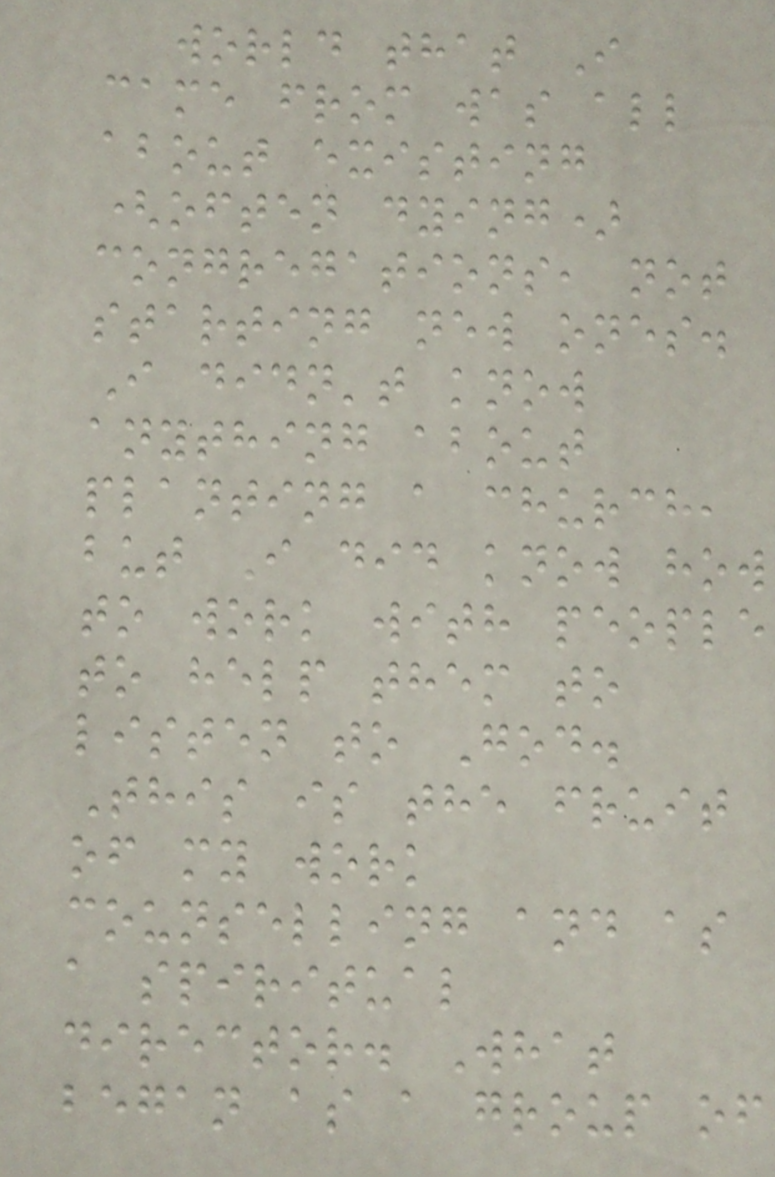world that I
came from was all
about existing
(often dying)
congregations, not
starting new ones.
I didn't know
anything about
planting a church,
but I did know how
to work with people
to help them to
listen to God.
This is the fruit
of my work
counselling and as
a spiritual
director. What
began as a group of
